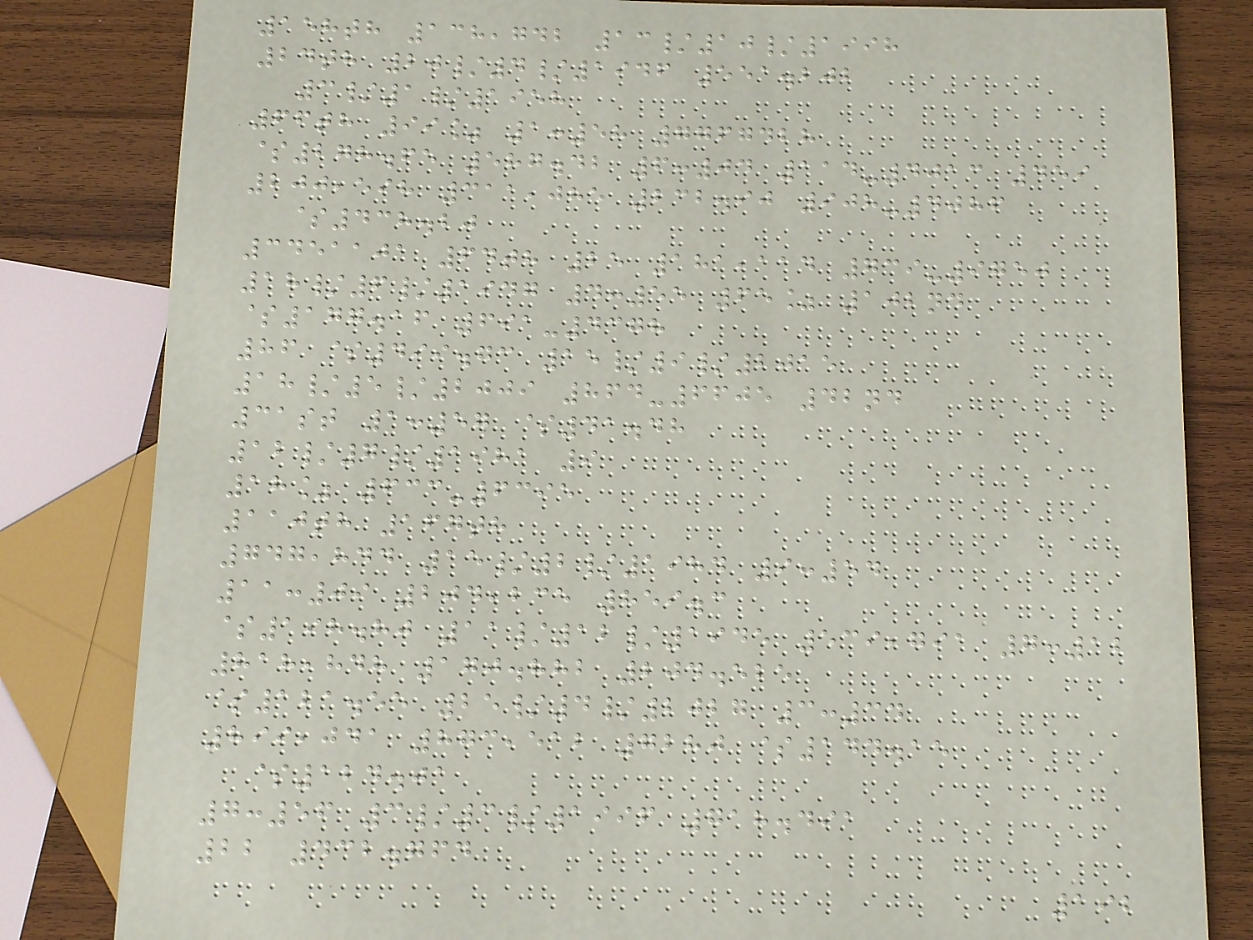158th 138,742 13/10/1998
24th 20/4/1946 551.202
3/1/1958
66th 99% 1:58 7767428
$278.65 587.42 6:04 114-4013 459
200,598 311,085 232.90 908-4086
$438.20
3451101 64th 25 181,114 739-9750
18/6/1947 4:55 65% 102nd
$177.16 691-4378
86 $499.73 15/9/2015
18/5/2009 864-6605 42nd
31st 1:57 $41.48
12/7/1981 9
18% 633-6395
110th 167th
747,844 15/2/1984 9:54
11:09 204,235 859.3
$198.80 11/12/1945 539,791 7:12
818,848 170.882 204.525
$121.55 25/4/2027 3:34
899,041 873,512 7280 $144.15
$124.01
7:56 3/3/1996 718.491
22 432.764
192
